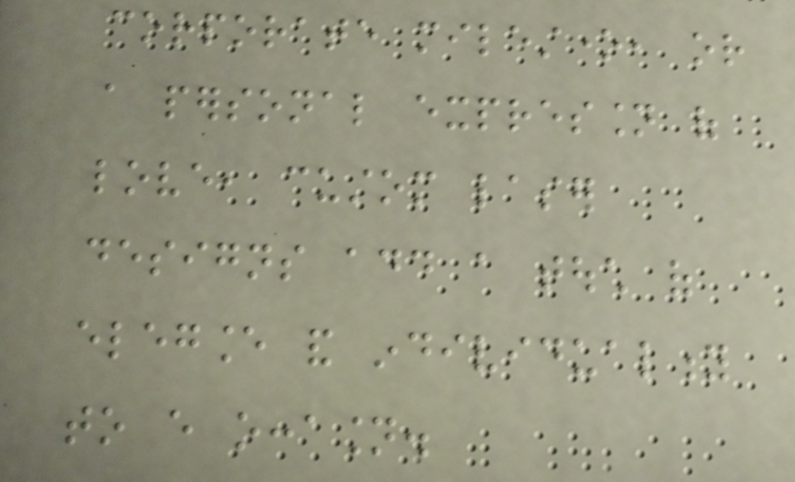corporate milestone, or
a personal expression of
love, custom laser
designs add a touch of
elegance and individuality
to every occasion.
